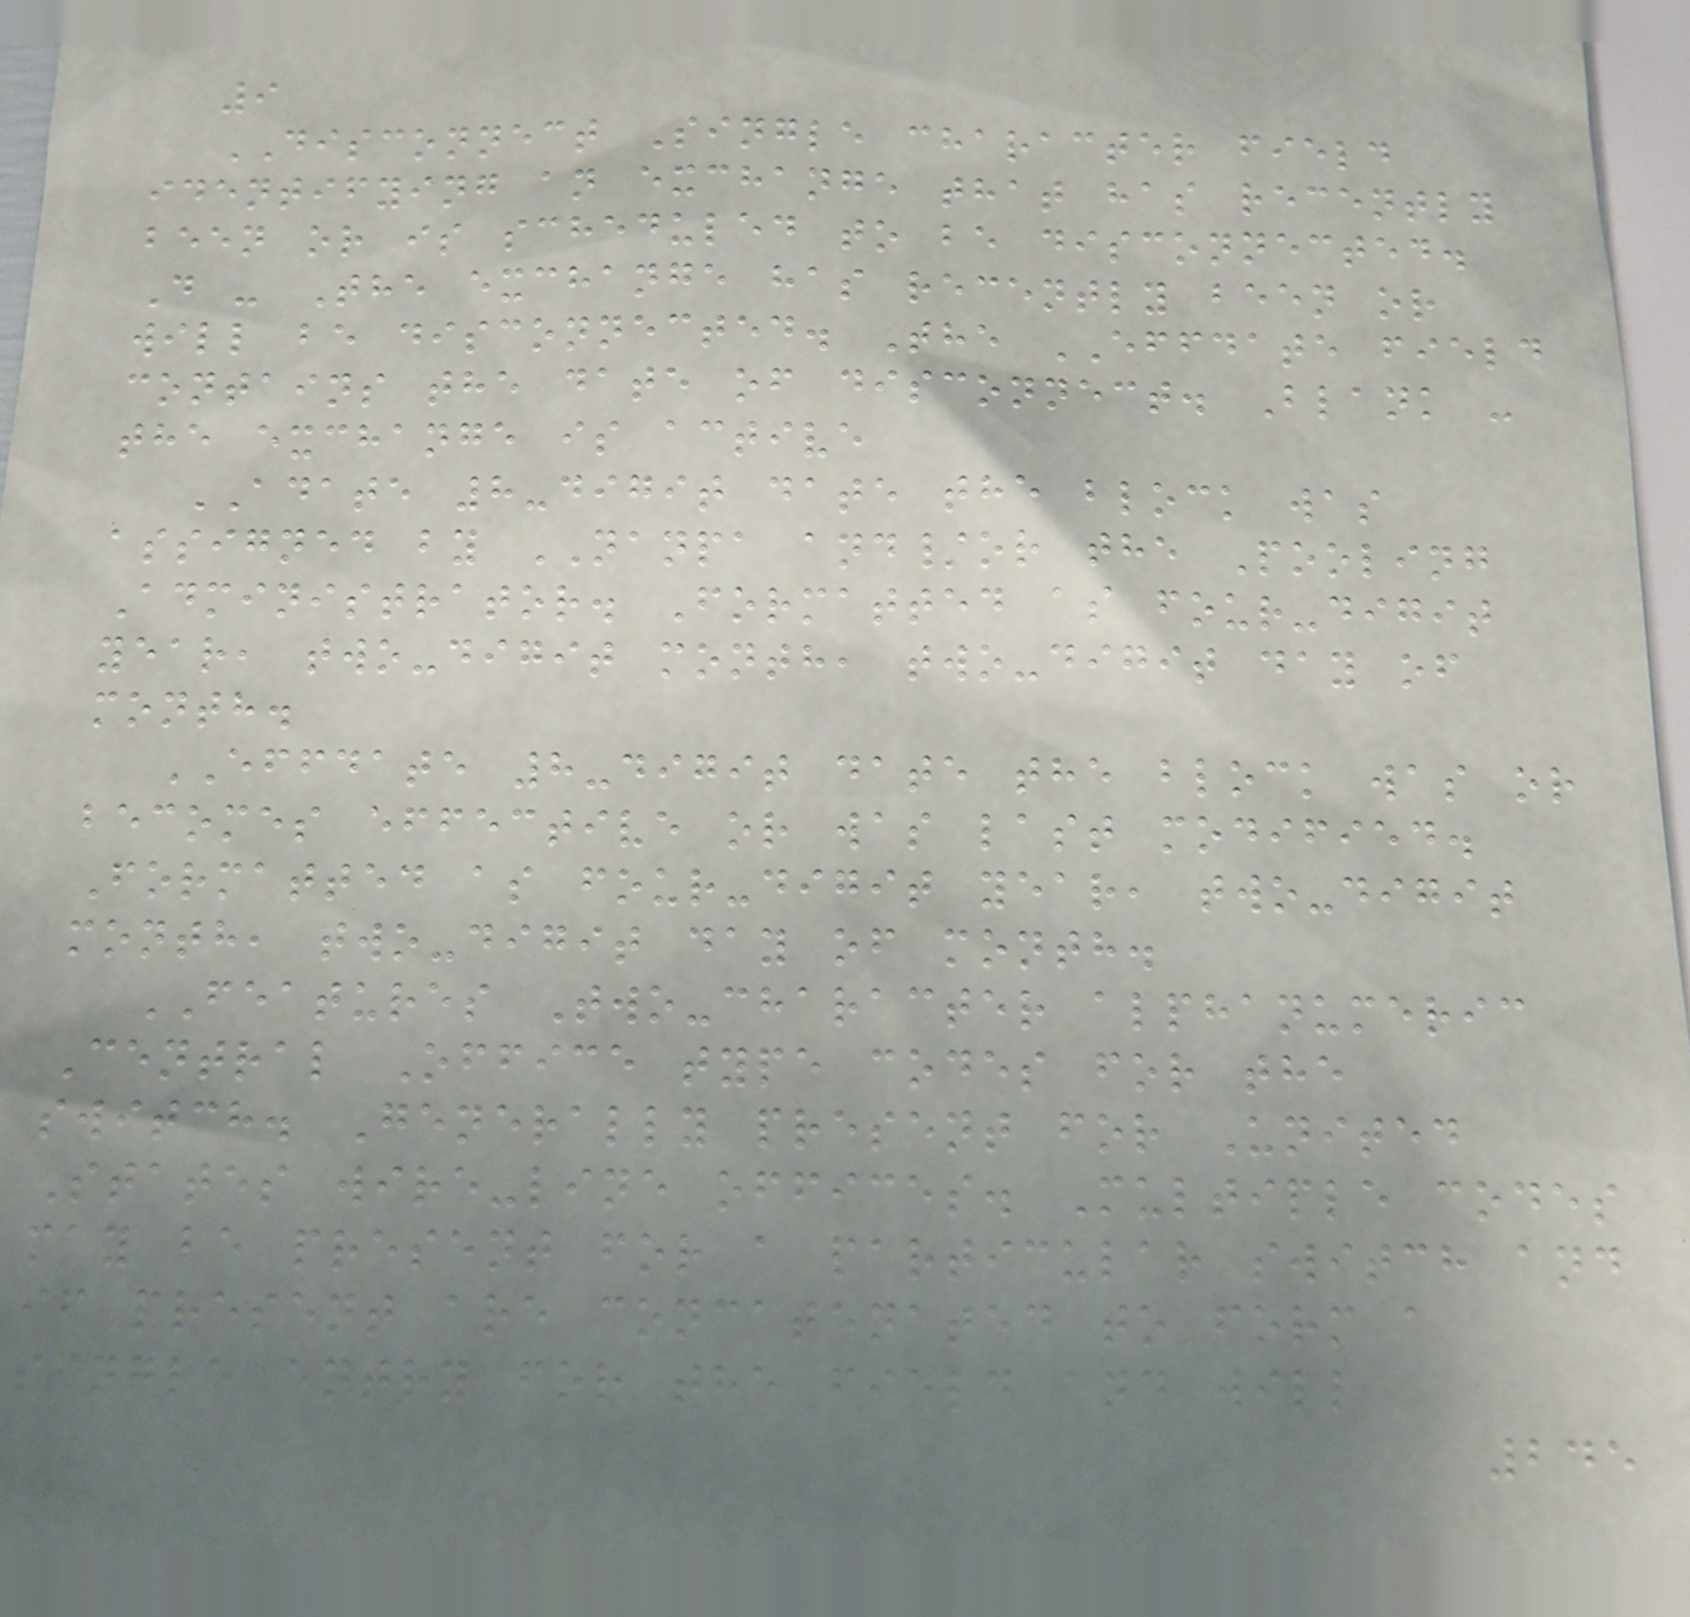9
DISCONNECT Single character field
identifying an exchange that has recently
been or is scheduled to be disconnected.
D - The exchange has recently been or
will be disconnected. The EFFDATE field
contains the date of disconnect. Blank -
the exchange is active
ADATE 8-digit date the block was
assigned by NANPA and/or the Pooling
Administrator. Formatted as four-digit
year, two-digit month, two-digit day of
month.
EFFDATE 8-digit date the block was or
becomes effective or was last modified.
Formatted as four-digit year, two-digit
month, two-digit day of month.
FEATURES Two-character alphanumeric
Central Office type codes for the
switch. Generally present for United
States wire-line offices. Multiple codes
may be present for a particular switch and
if present are concatenated to form a
single entry for the field and will
245
